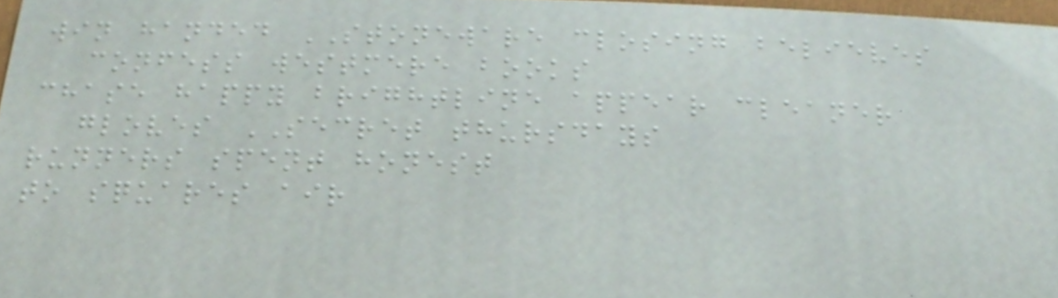win handed STONEWARE closing believes
confess westmere books
chase happy brightline appear cleaner
gloves SECRET thursdays
runners spent honest
to squares air
